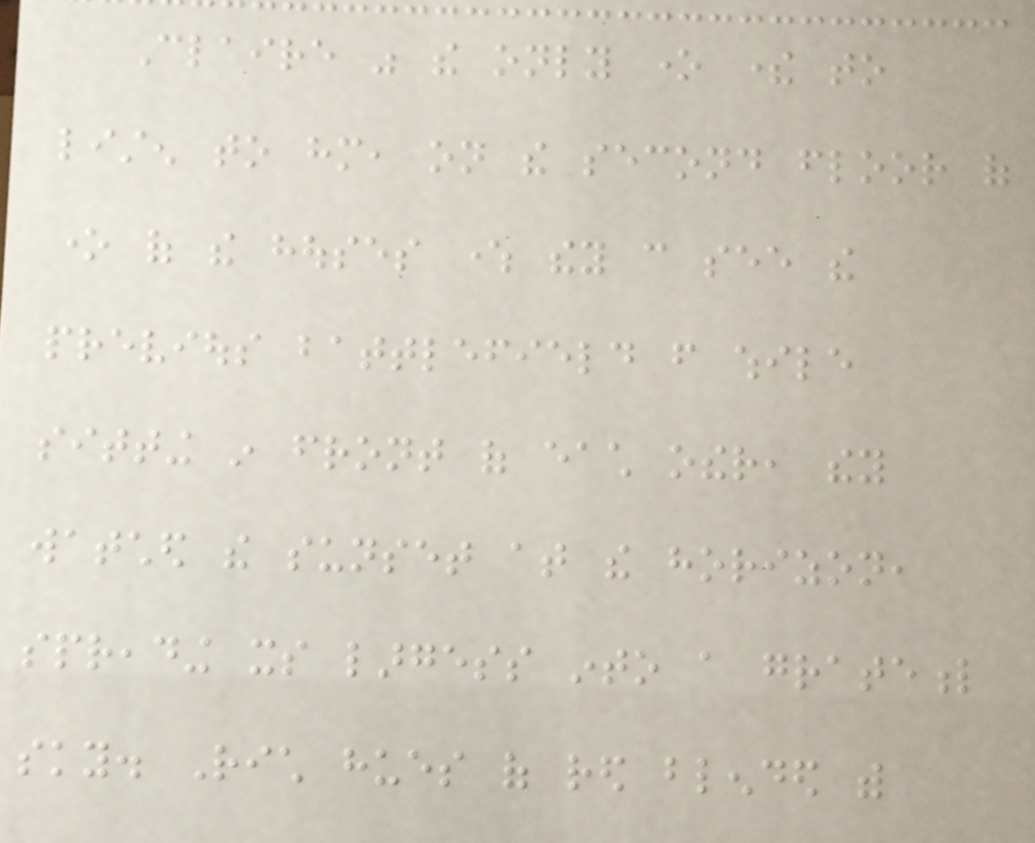Claire was the only one there to
listen to him, on the second floor of
one of the houses where they can see the
previous battlefield from while
sitting in front of each other, they
watched the sunset at the horizon,
spreading its largess into a grateful
sky. Rich hues of red blended with
